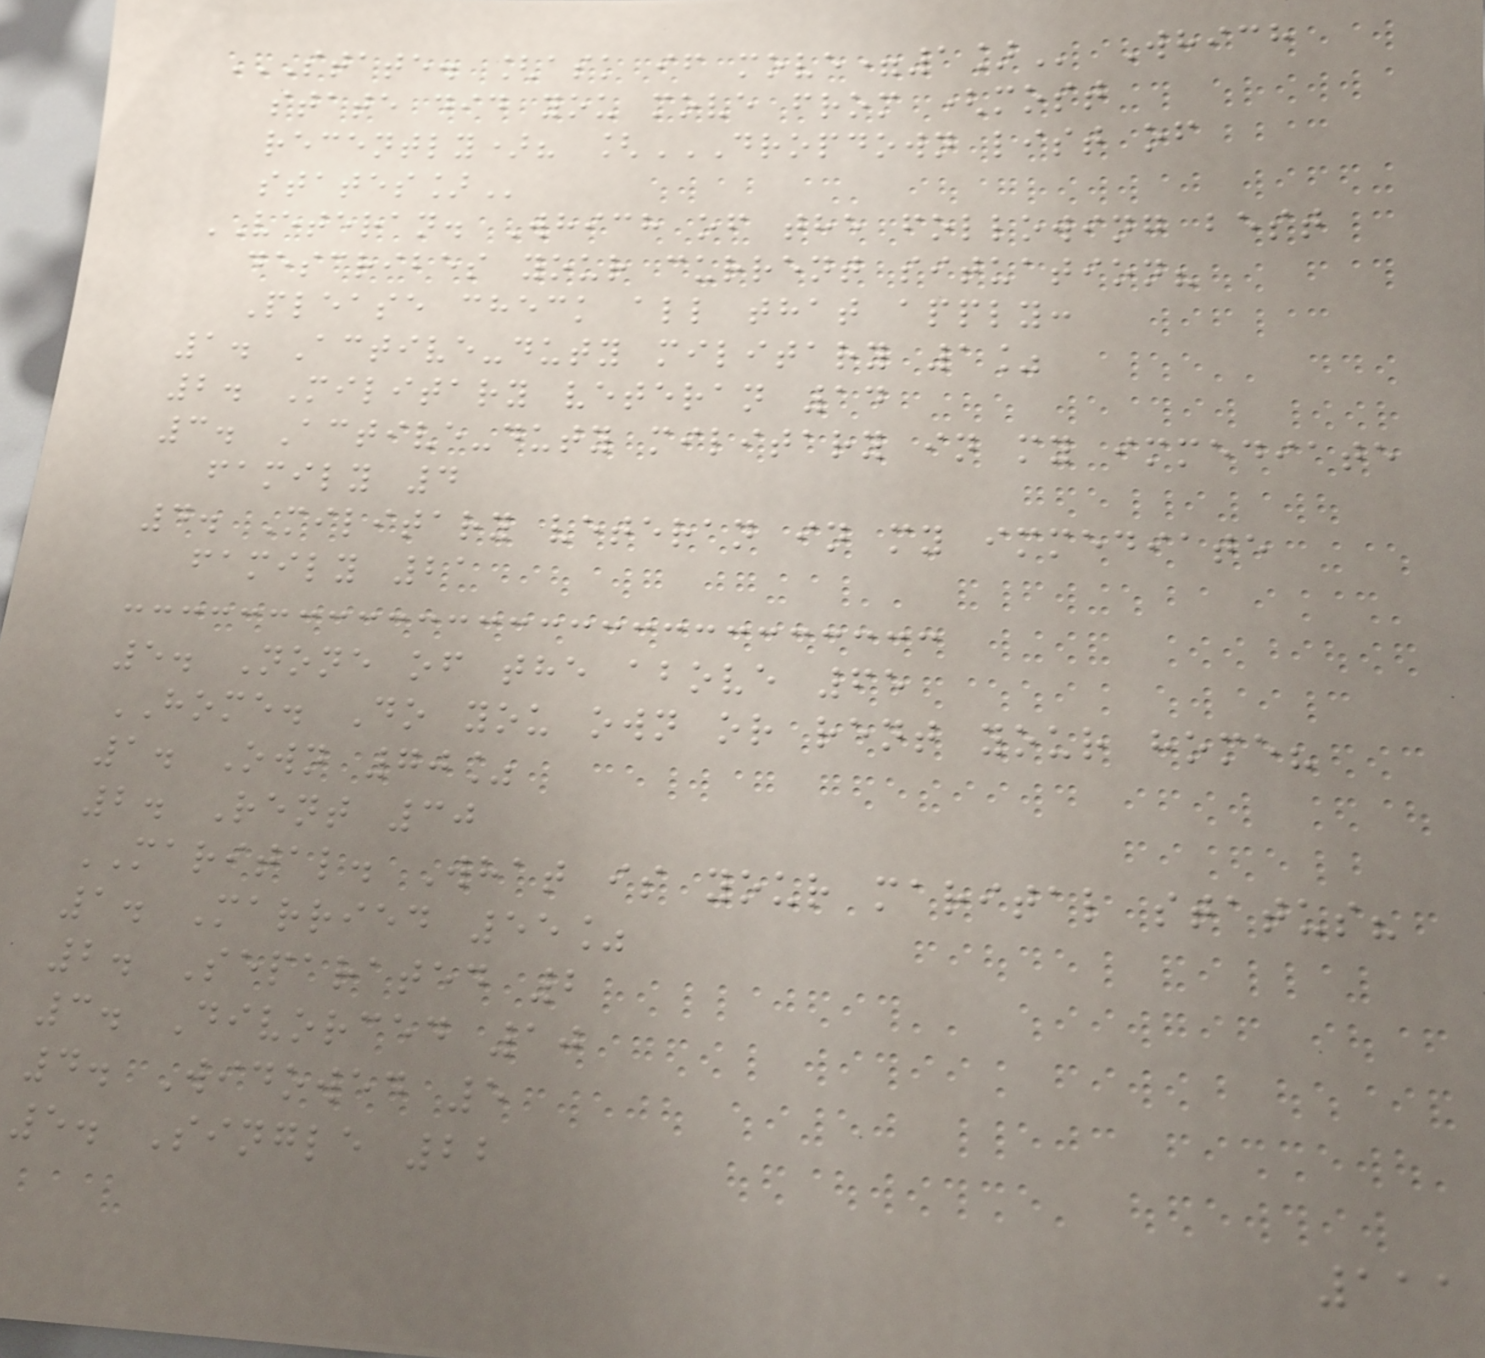STATE. [ASK IF MOVE=1] Which
state did you move from (most
recently)? [DROPDOWN LIST OF
STATES]
VETERAN. Which of the following best
describes your current situation?
Please check all that apply:
1. Active-duty military 1%
2. Military veteran 14
3. Active-duty military in my immediate
family 4
4. Military veteran in my immediate
family 21
5. None of the above 65
HOME. Do you own or rent your home?
1. Own 70%
2. Rent 30
MARITAL. What is your marital status?
1. Married 55%
2. Separated 2
3. Divorced 10
4. Widowed 5
5. Single 22
111
